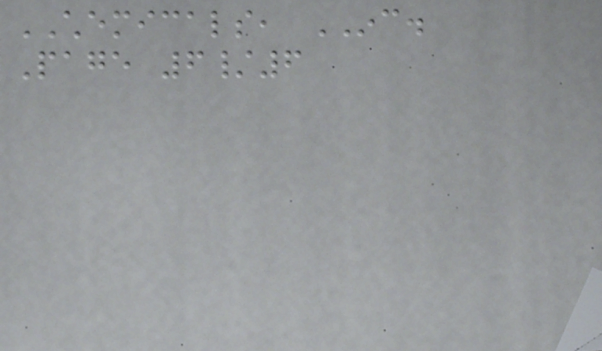CHEMICALS, INC.
Page 6/6
